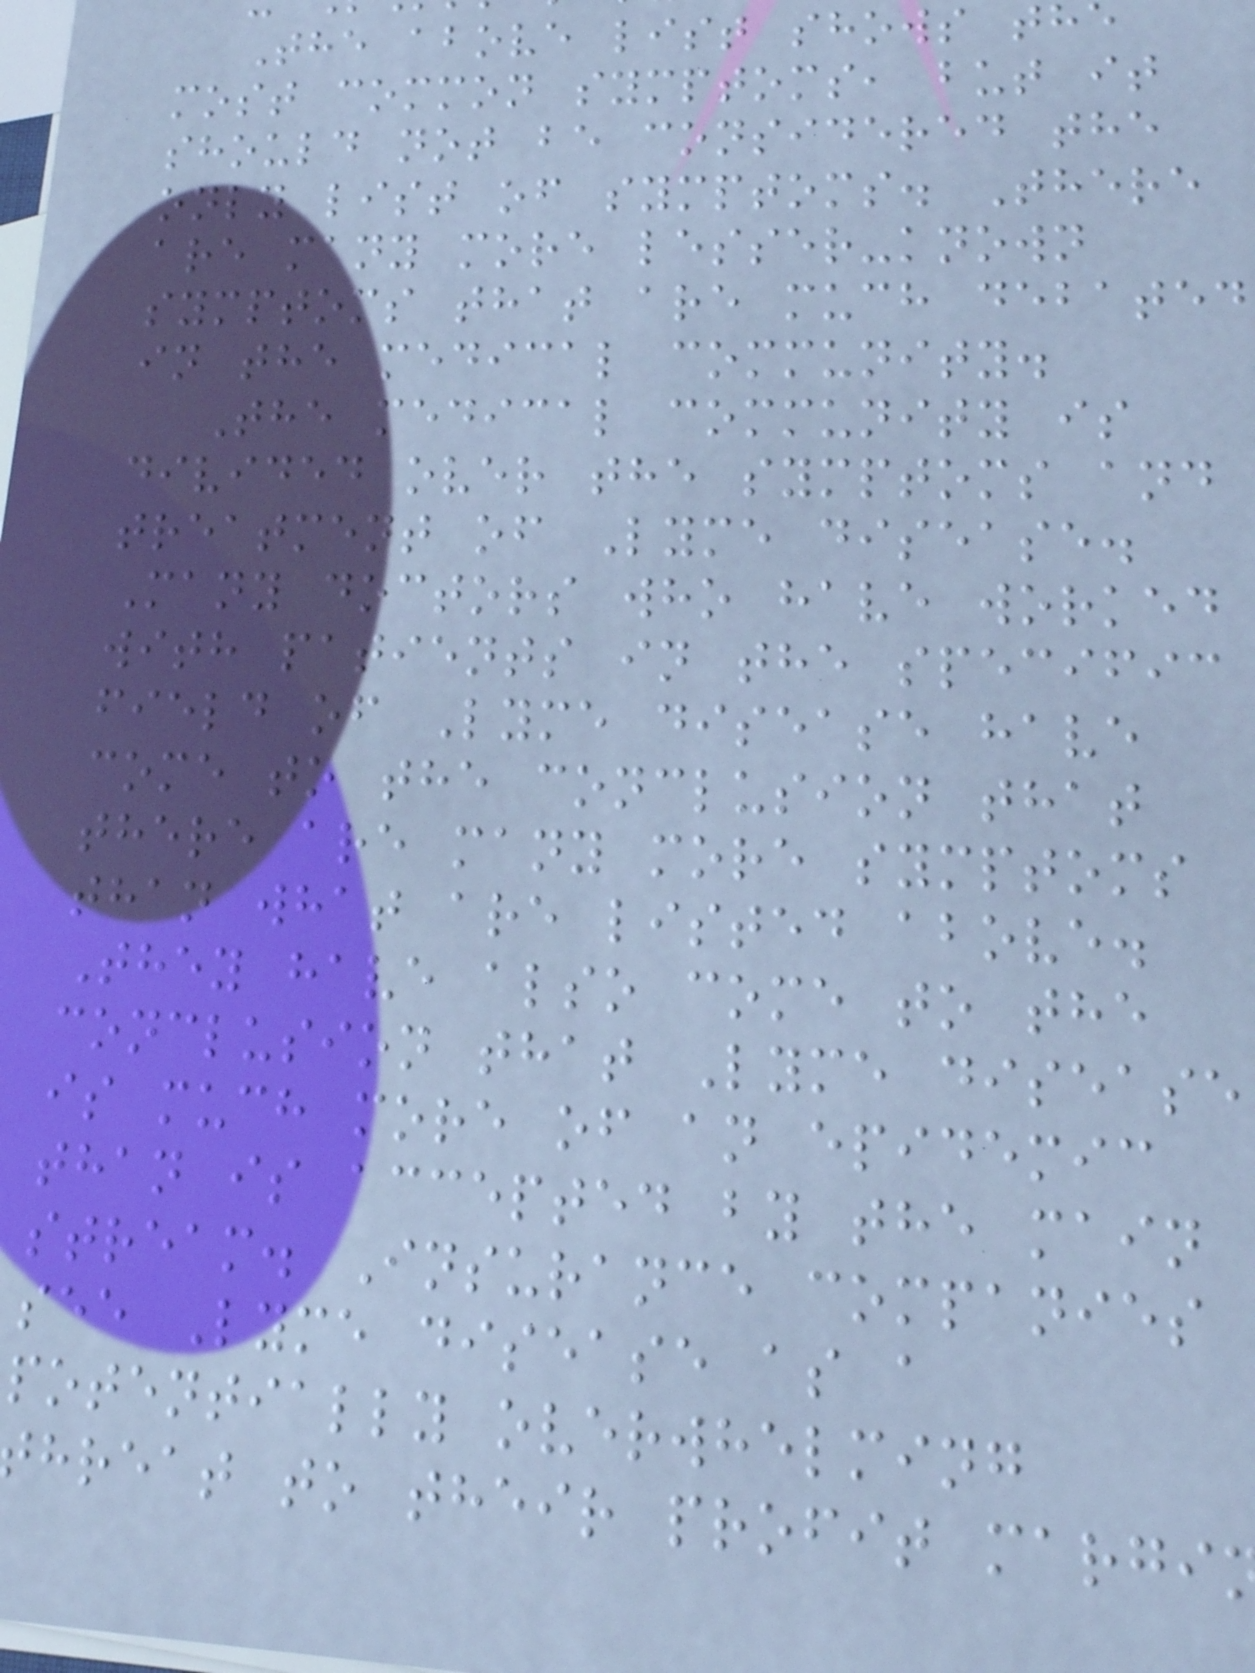The above list shows th
most common symptoms, but it
should not be considered the
only list of symptoms. There
are many more lesser-known
symptoms that are much debated
in the medical community.
The medical community is
divided over the symptoms and
treatment of Lyme disease.
Many doctors who have worked
with patients in the specific
field of Lyme disease have
come to the conclusion that
there are many more symptoms
than what are listed above.
They have also come to the
conclusion that Lyme disease
is much more of an epidemic
than is accepted by the main
stream. Insurance companies
see Lyme disease as a
potentially overwhelming
hreat to their profit margi
